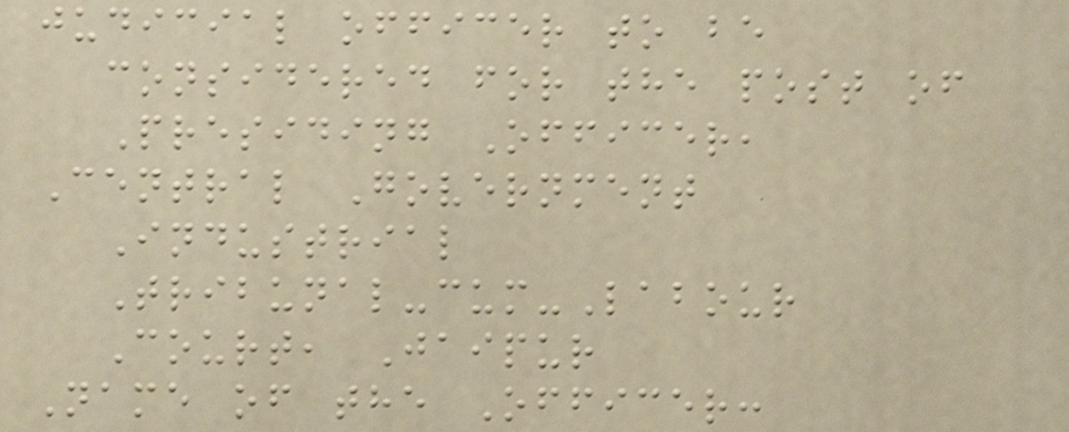judicial officer to be
considered for the post of
Presiding Officer,
Central Government
Industrial
Tribunal-cum-Labour
Court, Jaipur
Name of the Officer:
